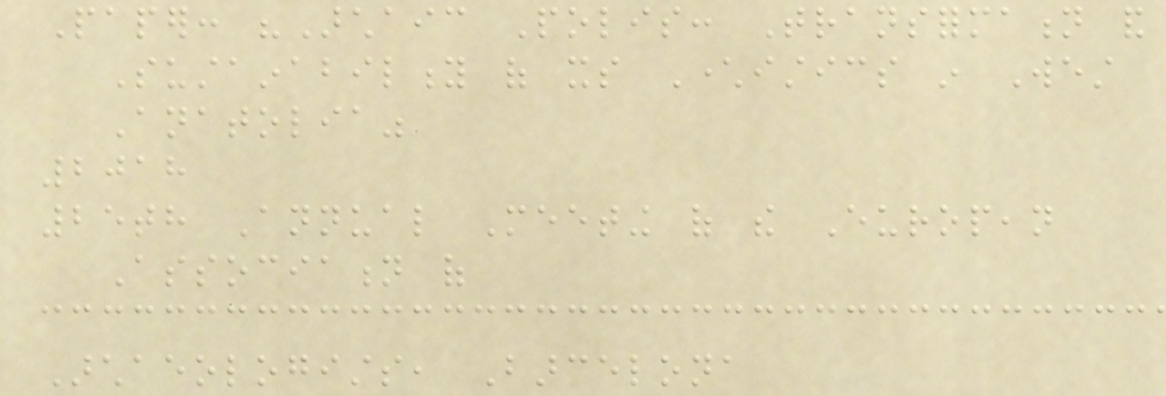Paper: "Archaic Polis: Transformation and
Sustainability of its Characteristics in West
Anatolia"
2018
25th Annual Meeting of the European
Association of
Archaeologists, Barcelona
